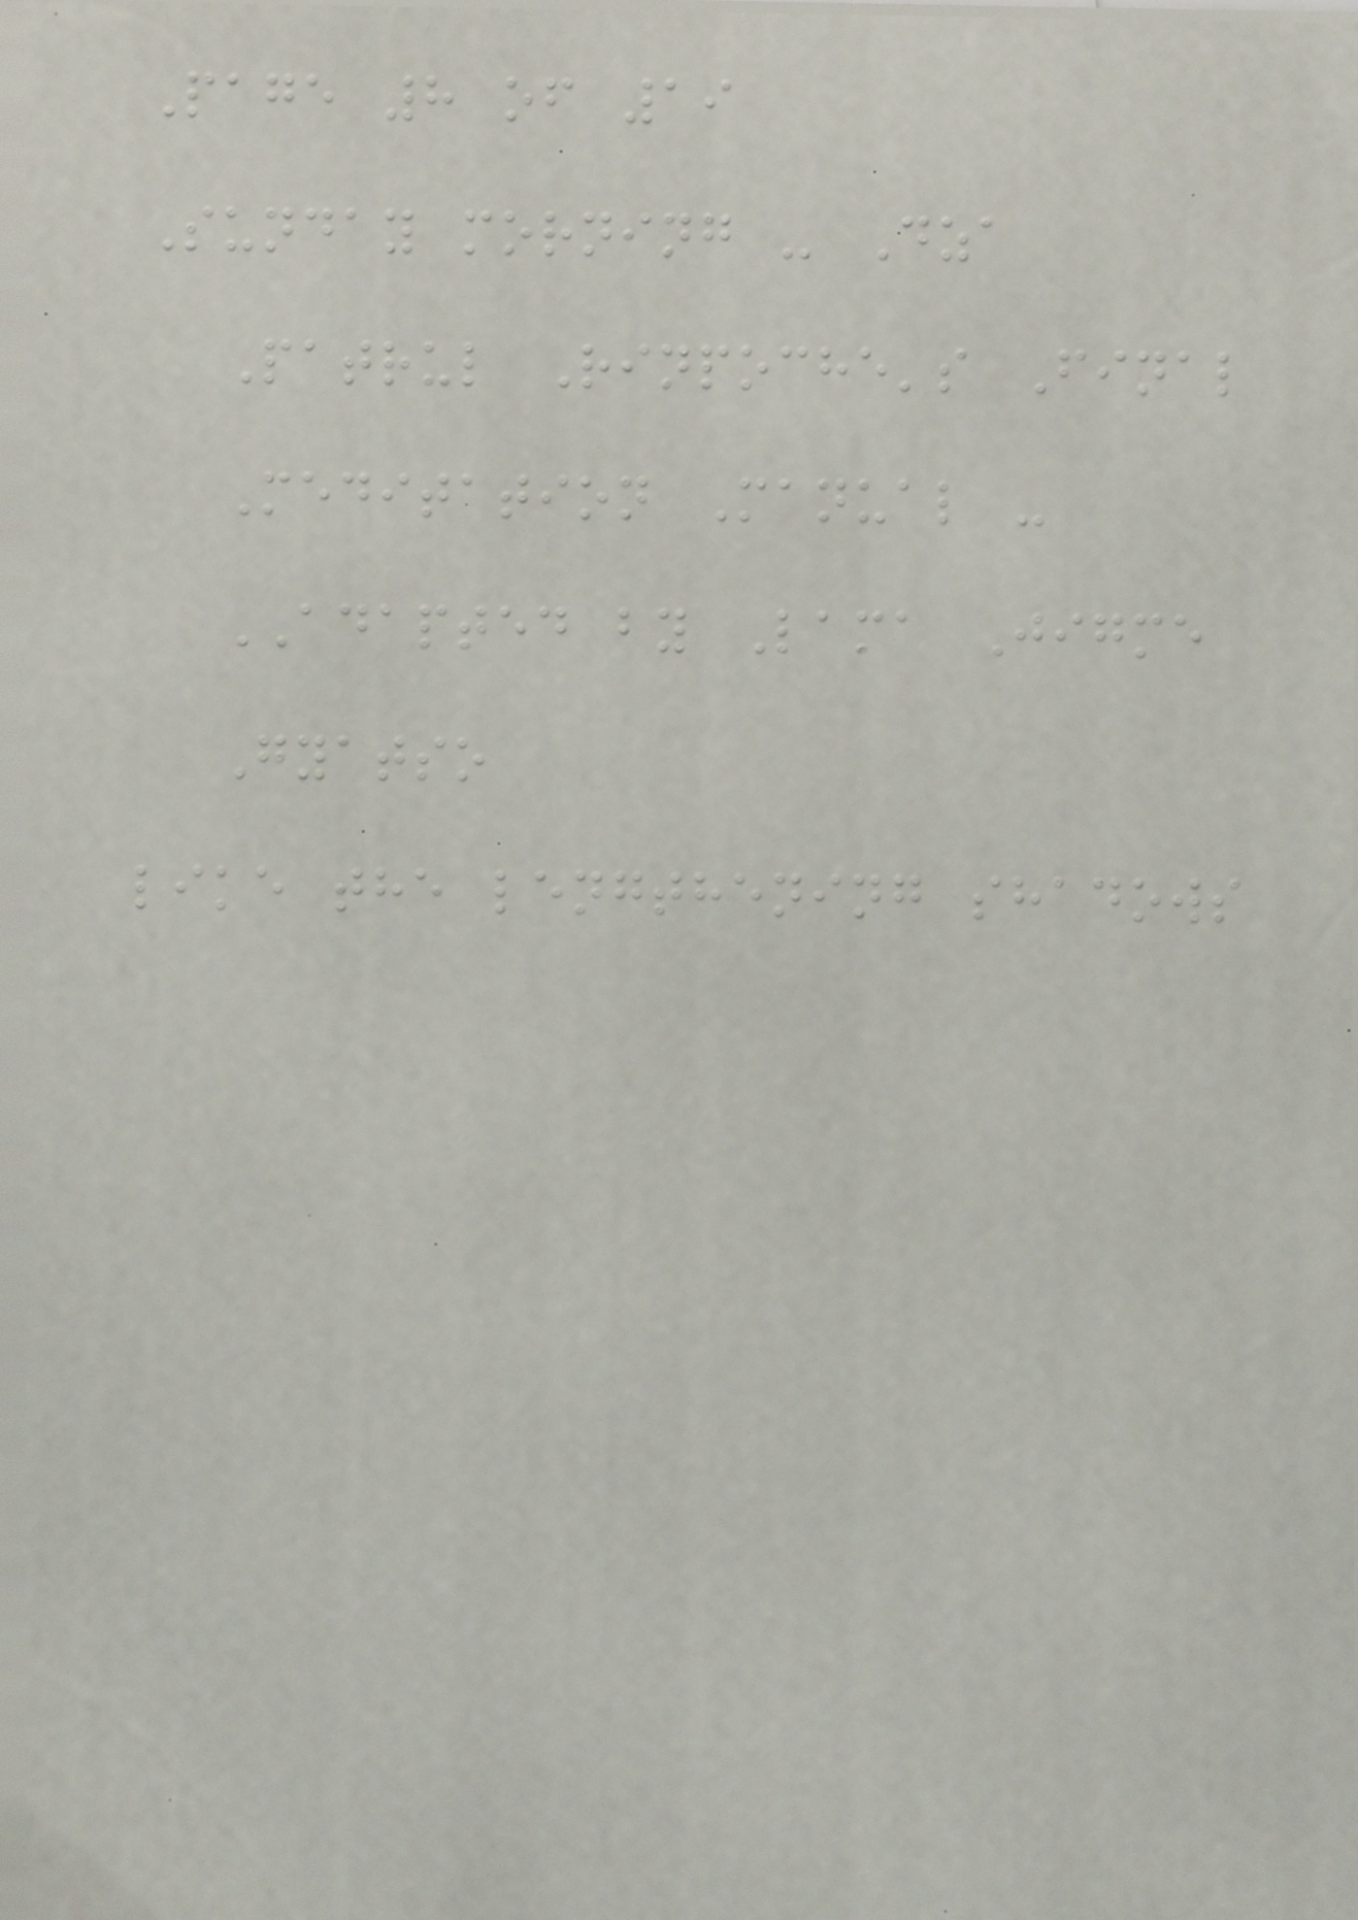Page 8 of 19
Sunday morning - Dza
Patrul Rinpoche's Final
Meditation Manual -
ADAPTED by Lama Jigme
Gyatso
like the lengthening shadows
